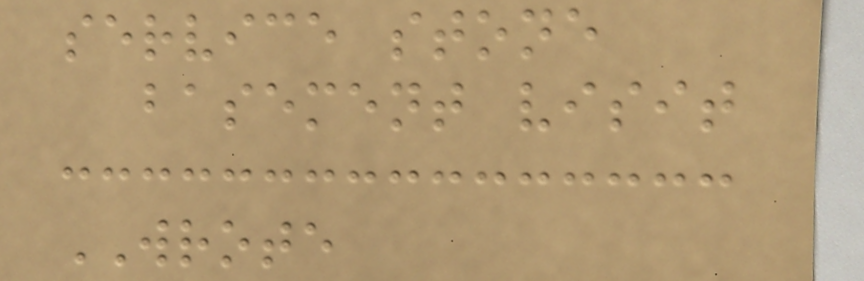service stone
basement visit
WROTE
